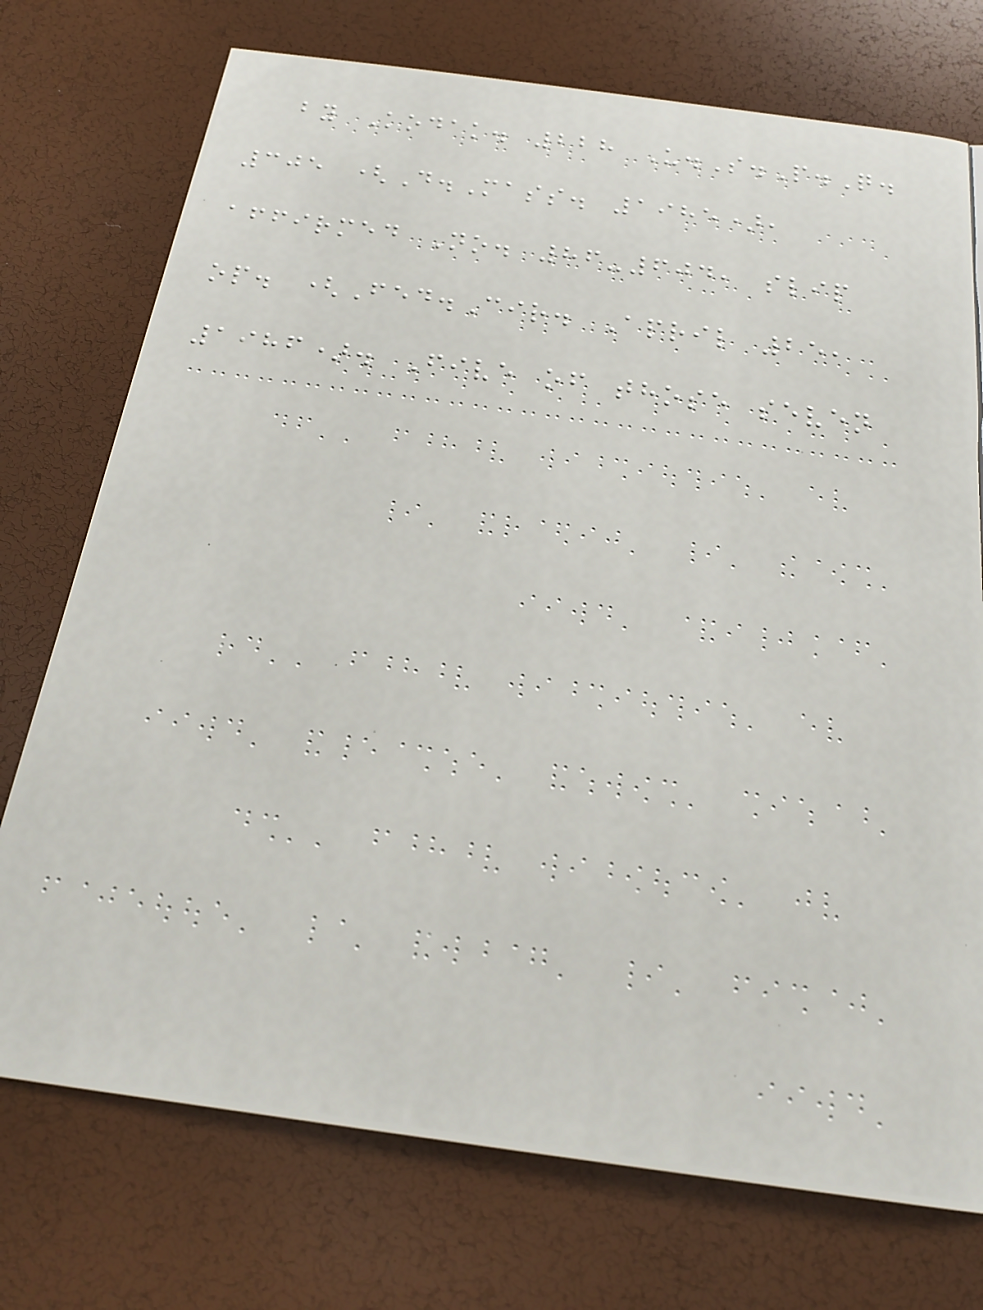by Kodak. 228 U.S.P.Q.
305 (D.Mass. 1985),
affirmed No. 86-604, slip
op. (Fed.Cir. April 25,
1986). Five of those seven
